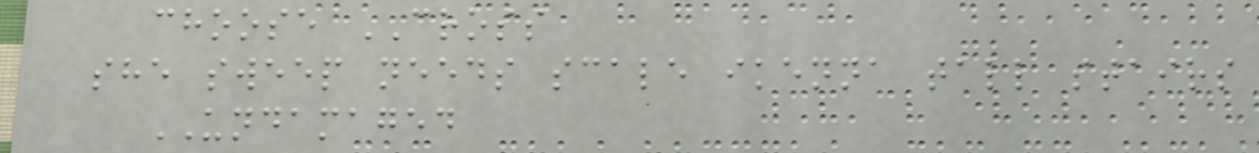choose CROSS
she sweep needs scale ikenna tall stairs
UNDAMAGED
